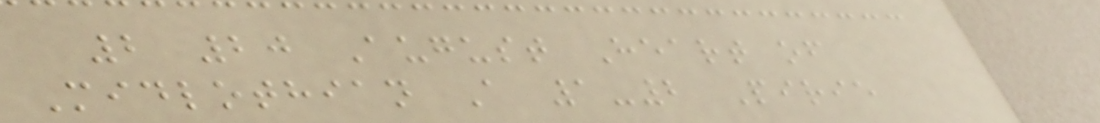2 20 August Heart of
Midlothian A 1-2 Pirie
